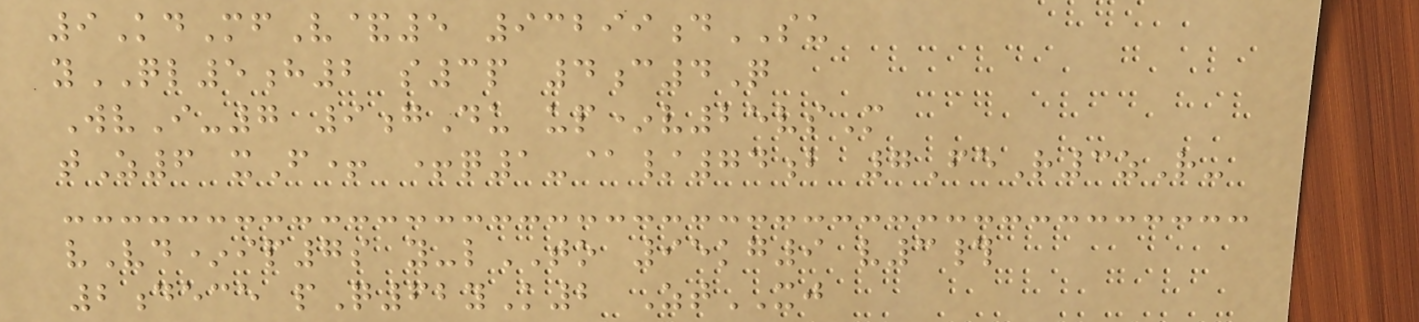9KdMfV&5 93299dSU
yQL5h2 s3p 4c4Q
WvI-7 9gDu up*v25vsM
tZ6 xF+ +q1-@/74b 7FeR3zR-
vVd*ip7s y-lTO 95kg9 v3#
2dece pQ62yK2 ZtXJ
